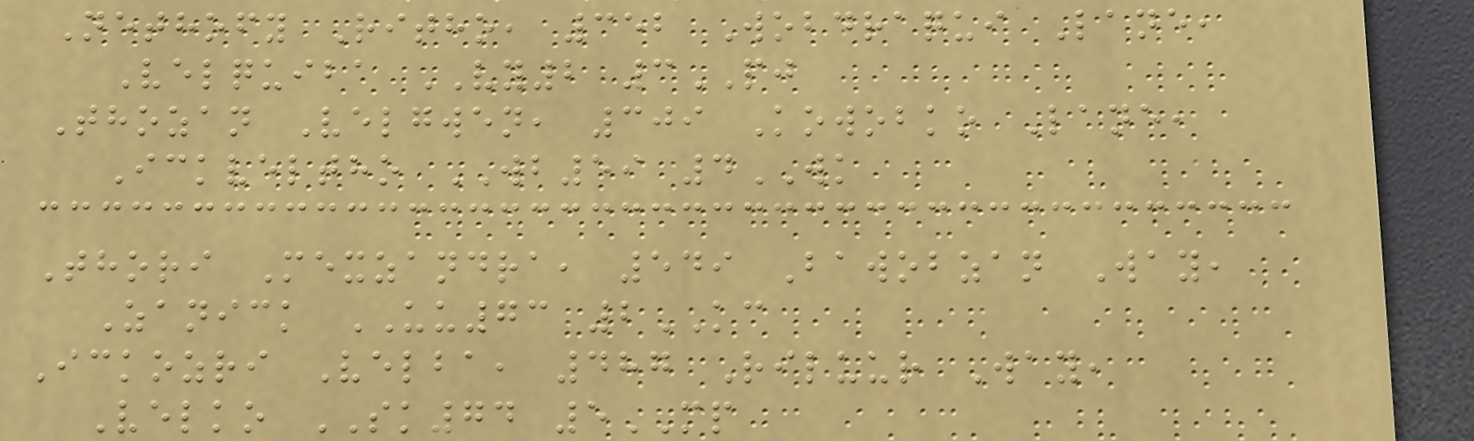Nethofy Ritho, 352 Wobdraqui Lane,
Velquiba VY2 3PJ
Thozan Velgwen, 309 Kowobko Lane,
Ickveltho WB59 4WK
Thori Mexzandra, 549 Bawobzan Way,
Zanick UU73 2KC
Ickozri Velba, 487 Riluur Way,
Velko SK74 5MP
